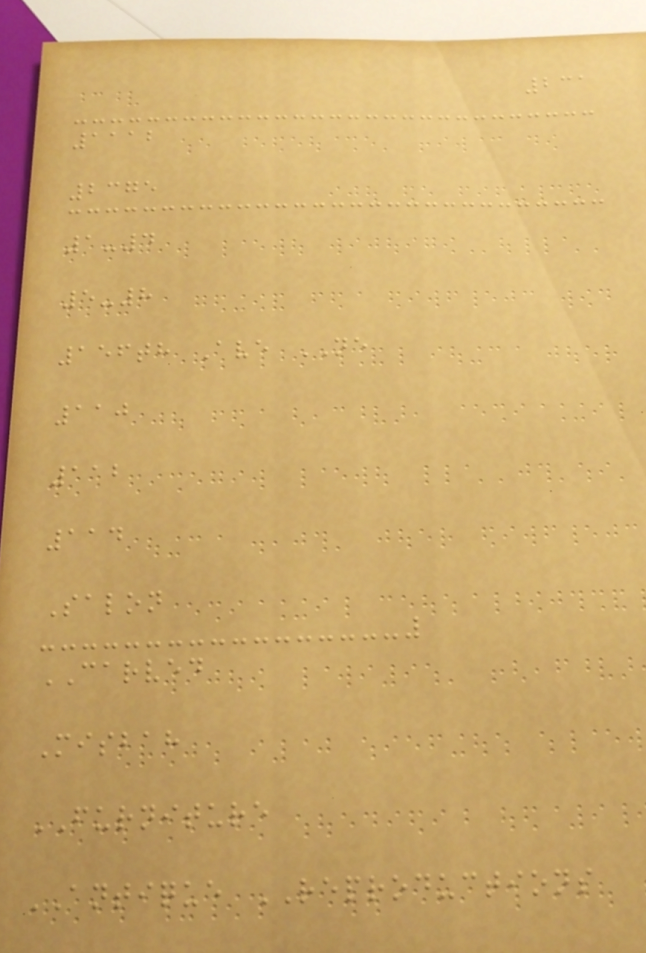231
1112
2375
1-4
5-8
156th Ave NE
110
112
114
Salon
CARVED
Misbah
FURNITURE
ANTIQUE REPRODUCTIONS
